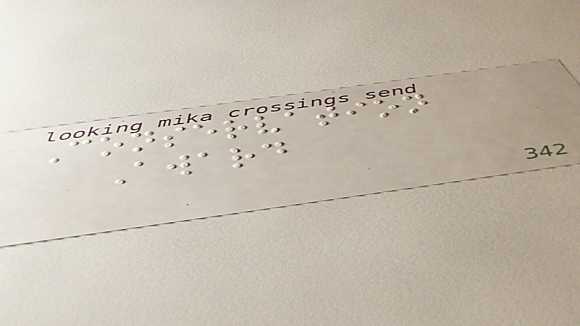Conservation
Award
